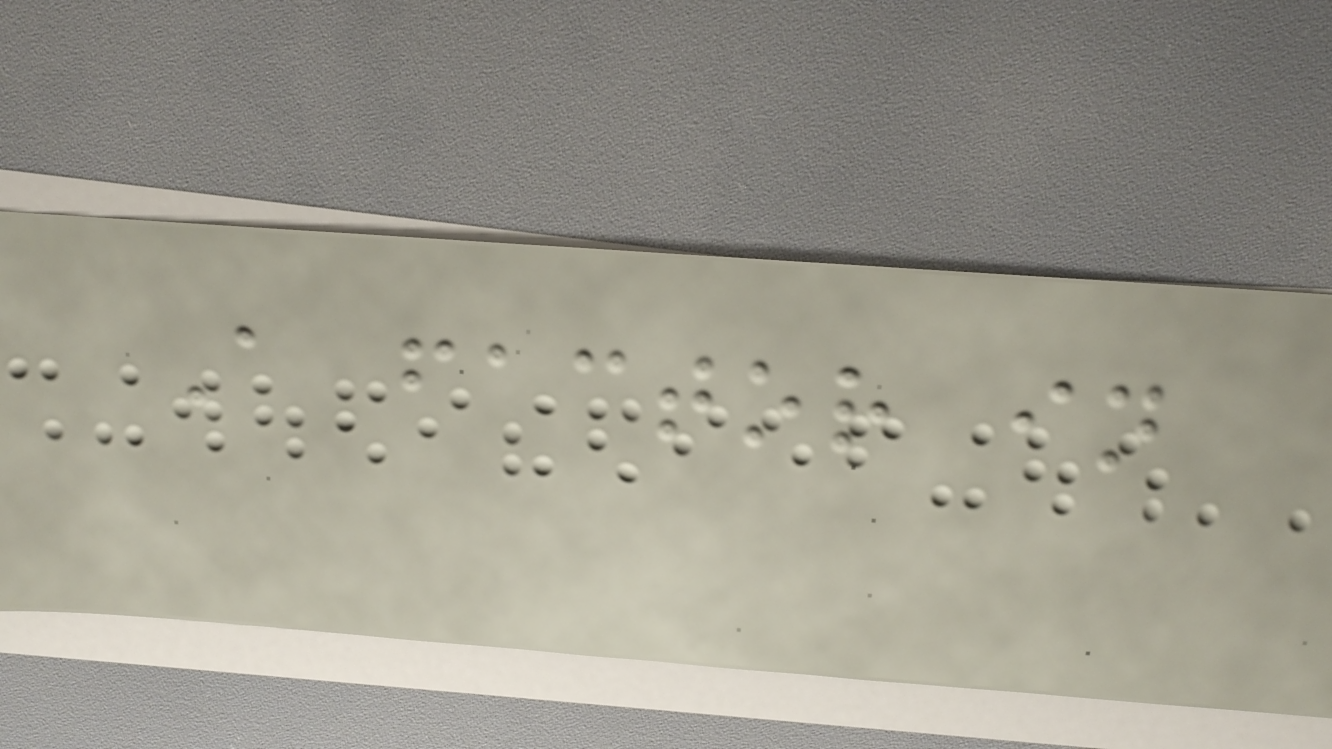A factor in
